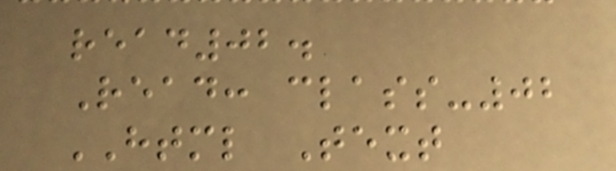read02.
Read: class-02
HTML Text
